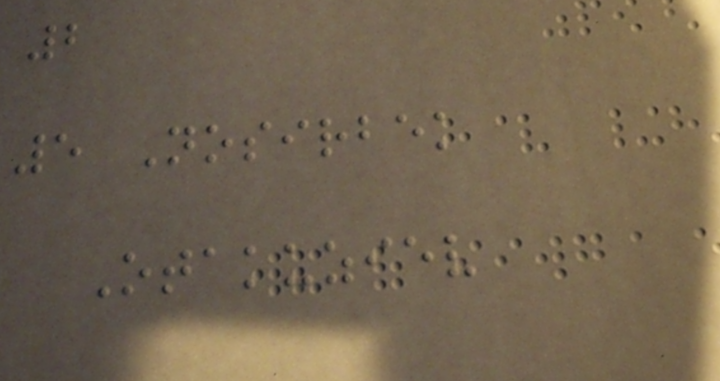2
5 Nosirbek
Otakuziev
